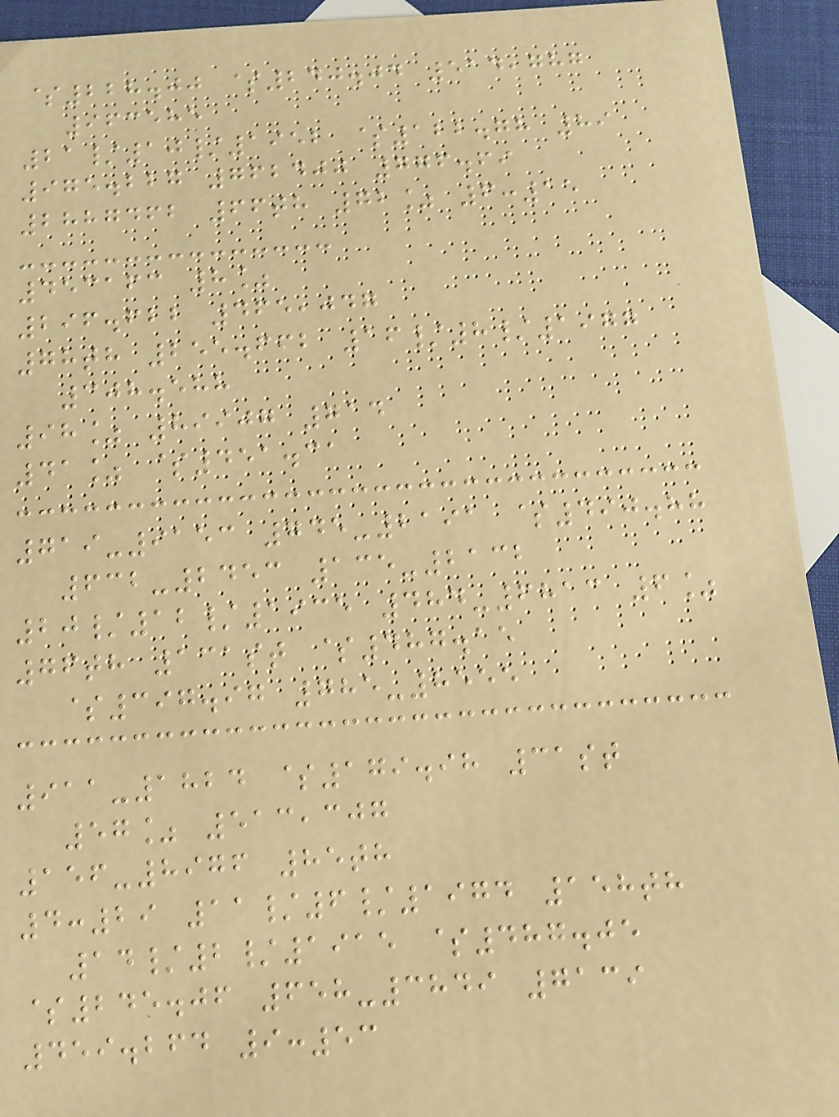$228.00 $240.04 514,787
963585
21/10/1952 $122.78 89
975.227 762400 776.69
2887462 66th 72% 6:15
453163 8%
296.622 465,047
78th 255.662 16/8/1977
308.588
98% 89907 714
41% $451.31
719-9153 745-2191 $490.88
632-2453 135-2132
20/12/1935 484-6813 6%
76th 131st $487.15
$397.97 785-8555
911-1824 $179.98 31st
57% 513,307
156-8976 85th
4:29 11/6/1974 158th
14/2/1915 $487.05
$245.06 658-3849 7139
459.264 9:53
